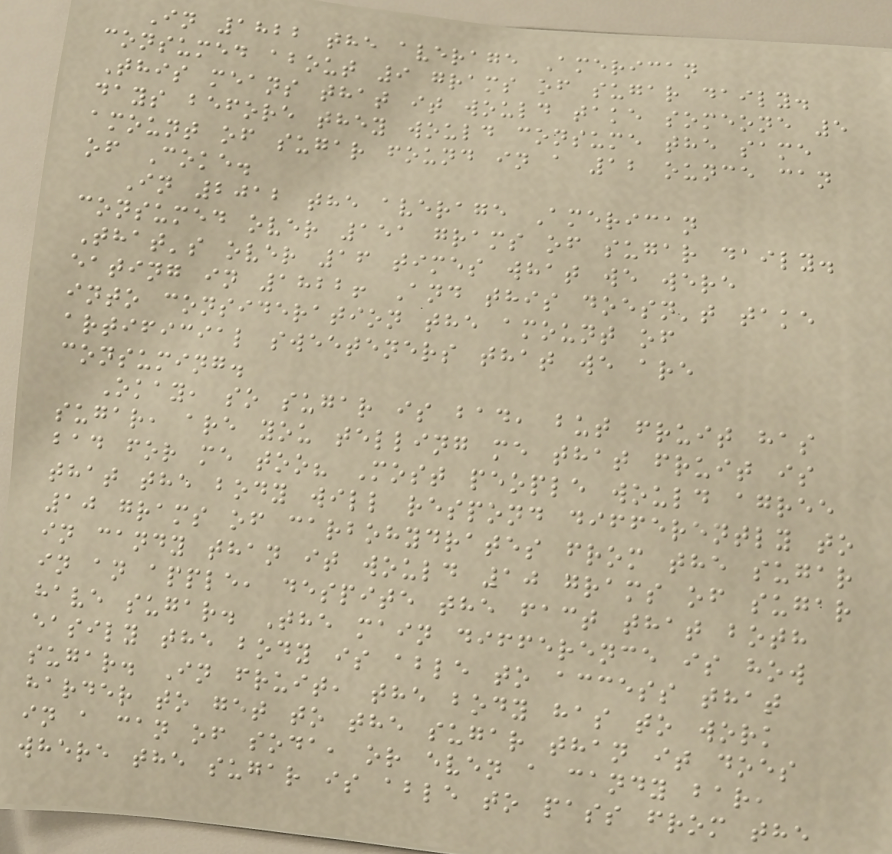In 1822 the average American
consumed about 9 grams of sugar daily.
This means that it would take someone 5
days before they would consume the same
amount of sugar found in a 12 ounce can
of Coke.
In 2012 the average American
consumed over 151 grams of sugar daily.
That's over 16 times what we were
eating in 1822! And this doesn't take
into consideration the amount of
artificial sweeteners that we are
consuming.
Okay, so sugar is bad, but fruit has
sugar, are you telling me that fruit is
bad for me too? Most people would agree
that the body will respond differently to
10 grams of carbohydrates from the sugar
in candy than it would 10 grams of sugar
in an apple, despite the fact that both
have sugar. The main difference is how
easily the body is able to access that
sugar. In fruit, the body has to work
harder to get to the sugar than it does
in a can of soda, or even a candy bar,
where the sugar is able to pass from the
